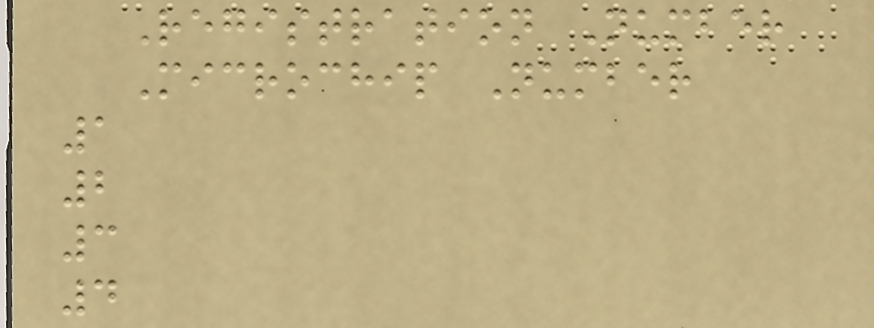Registration Number
Microchip Number
1
2
3
4
